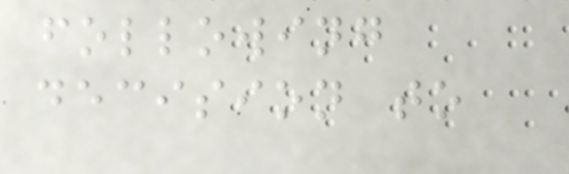following
decision to
